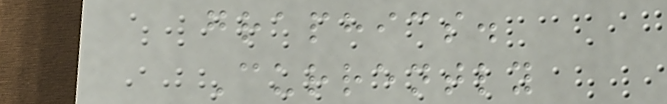graphics.
Currently
